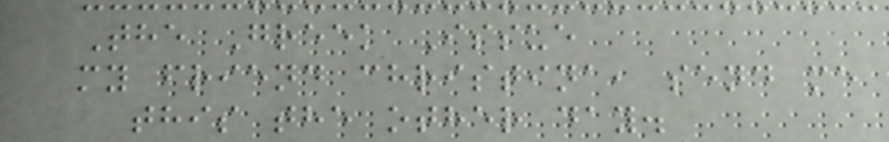The Greek Issue
my friend christina, send me
this the other day.
